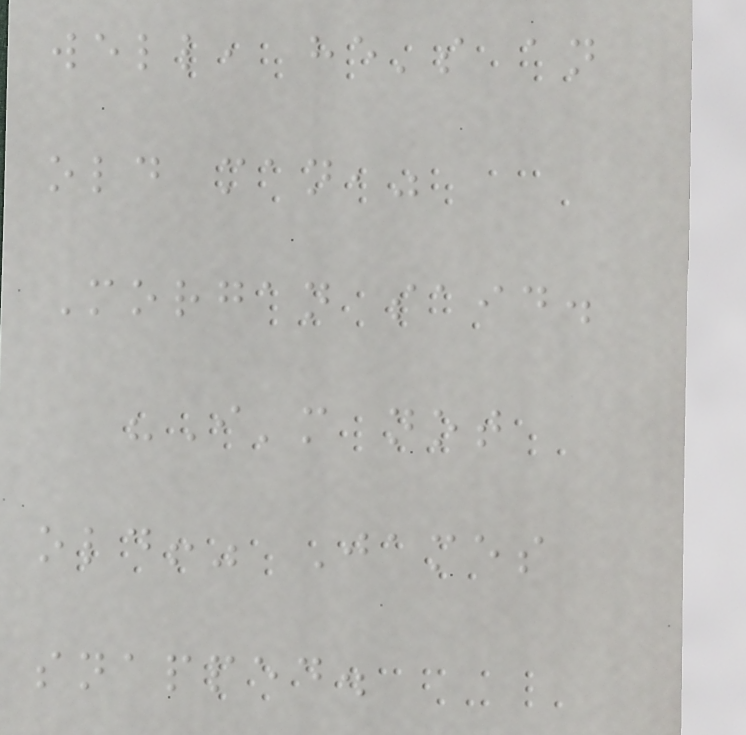well, he's an
old man,"
Morgan said.
"I'm not
old!" James
snapped.
